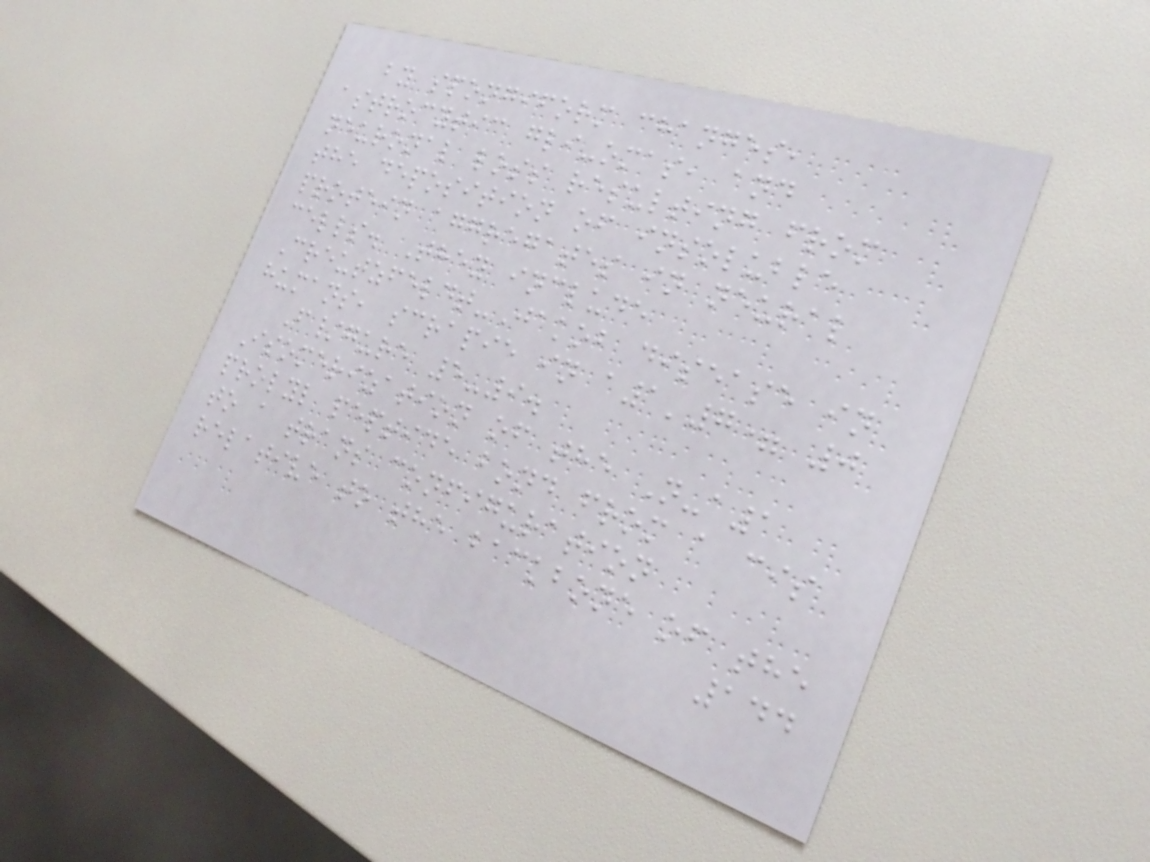by spongiform changes,
astrocytic gli-omas, and
neuronal loss resulting from
the deposition of insoluble
protein aggregates in neural
cells. They include
Creutzfeldt-Jakob disease in
humans, scrapie in a1'7= 0
F/gure 5-9.
Isomerization of the N-a1
prolyl peptide bond from a cis
to a trans configuration
relative to the backbone of the
144
